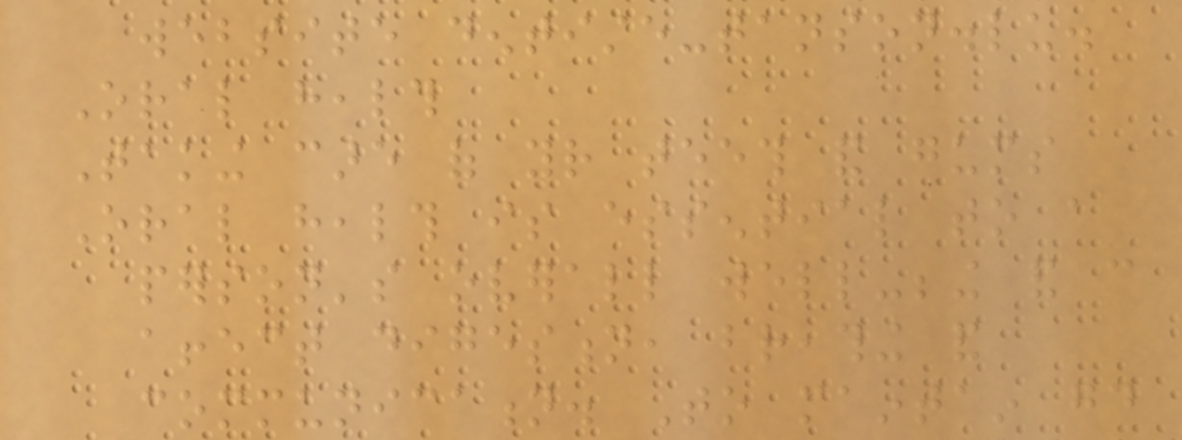website dentiste-tanson.lu.
Oral health
Taking care of your teeth and gums
Oral health is essential to a
person's overall well-being and can
affect digestion, breathing and
communication. To maintain good
